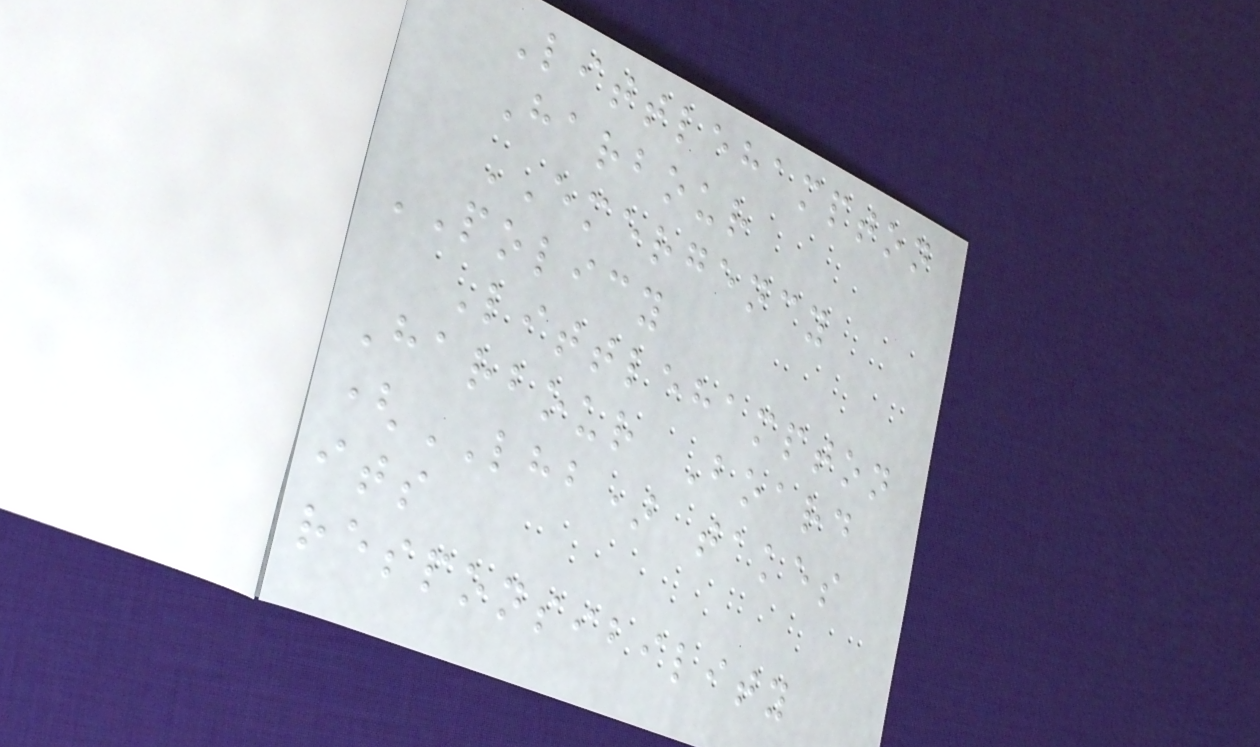Littlehampton
Harbour
EMERGENCY
POLICY
Littlehampton
Harbour Board
(LHB) takes
its
responsibility
